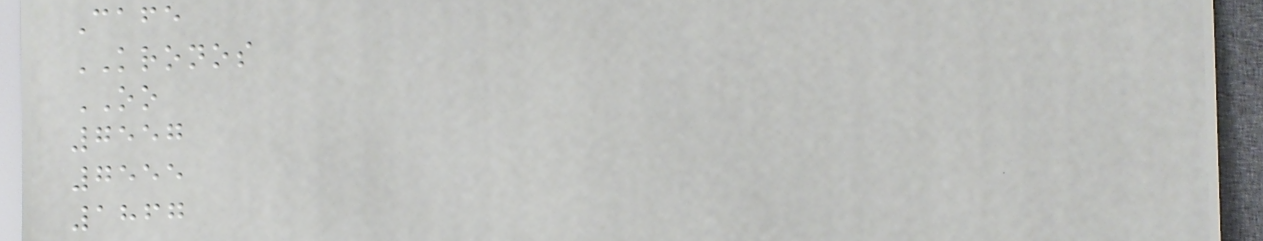Cafe
KRONOS
OO
7557
7555
1867
